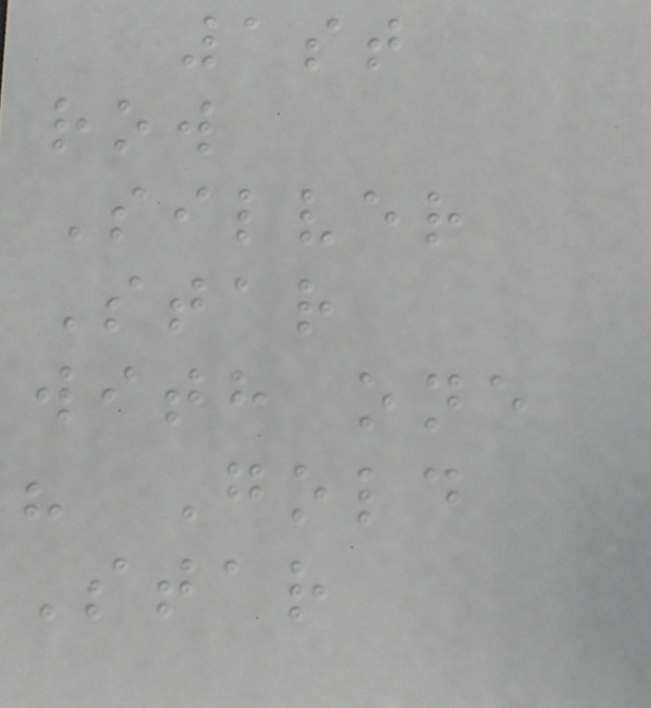1st
row
Silver
Star
with one
" Gold
Star
